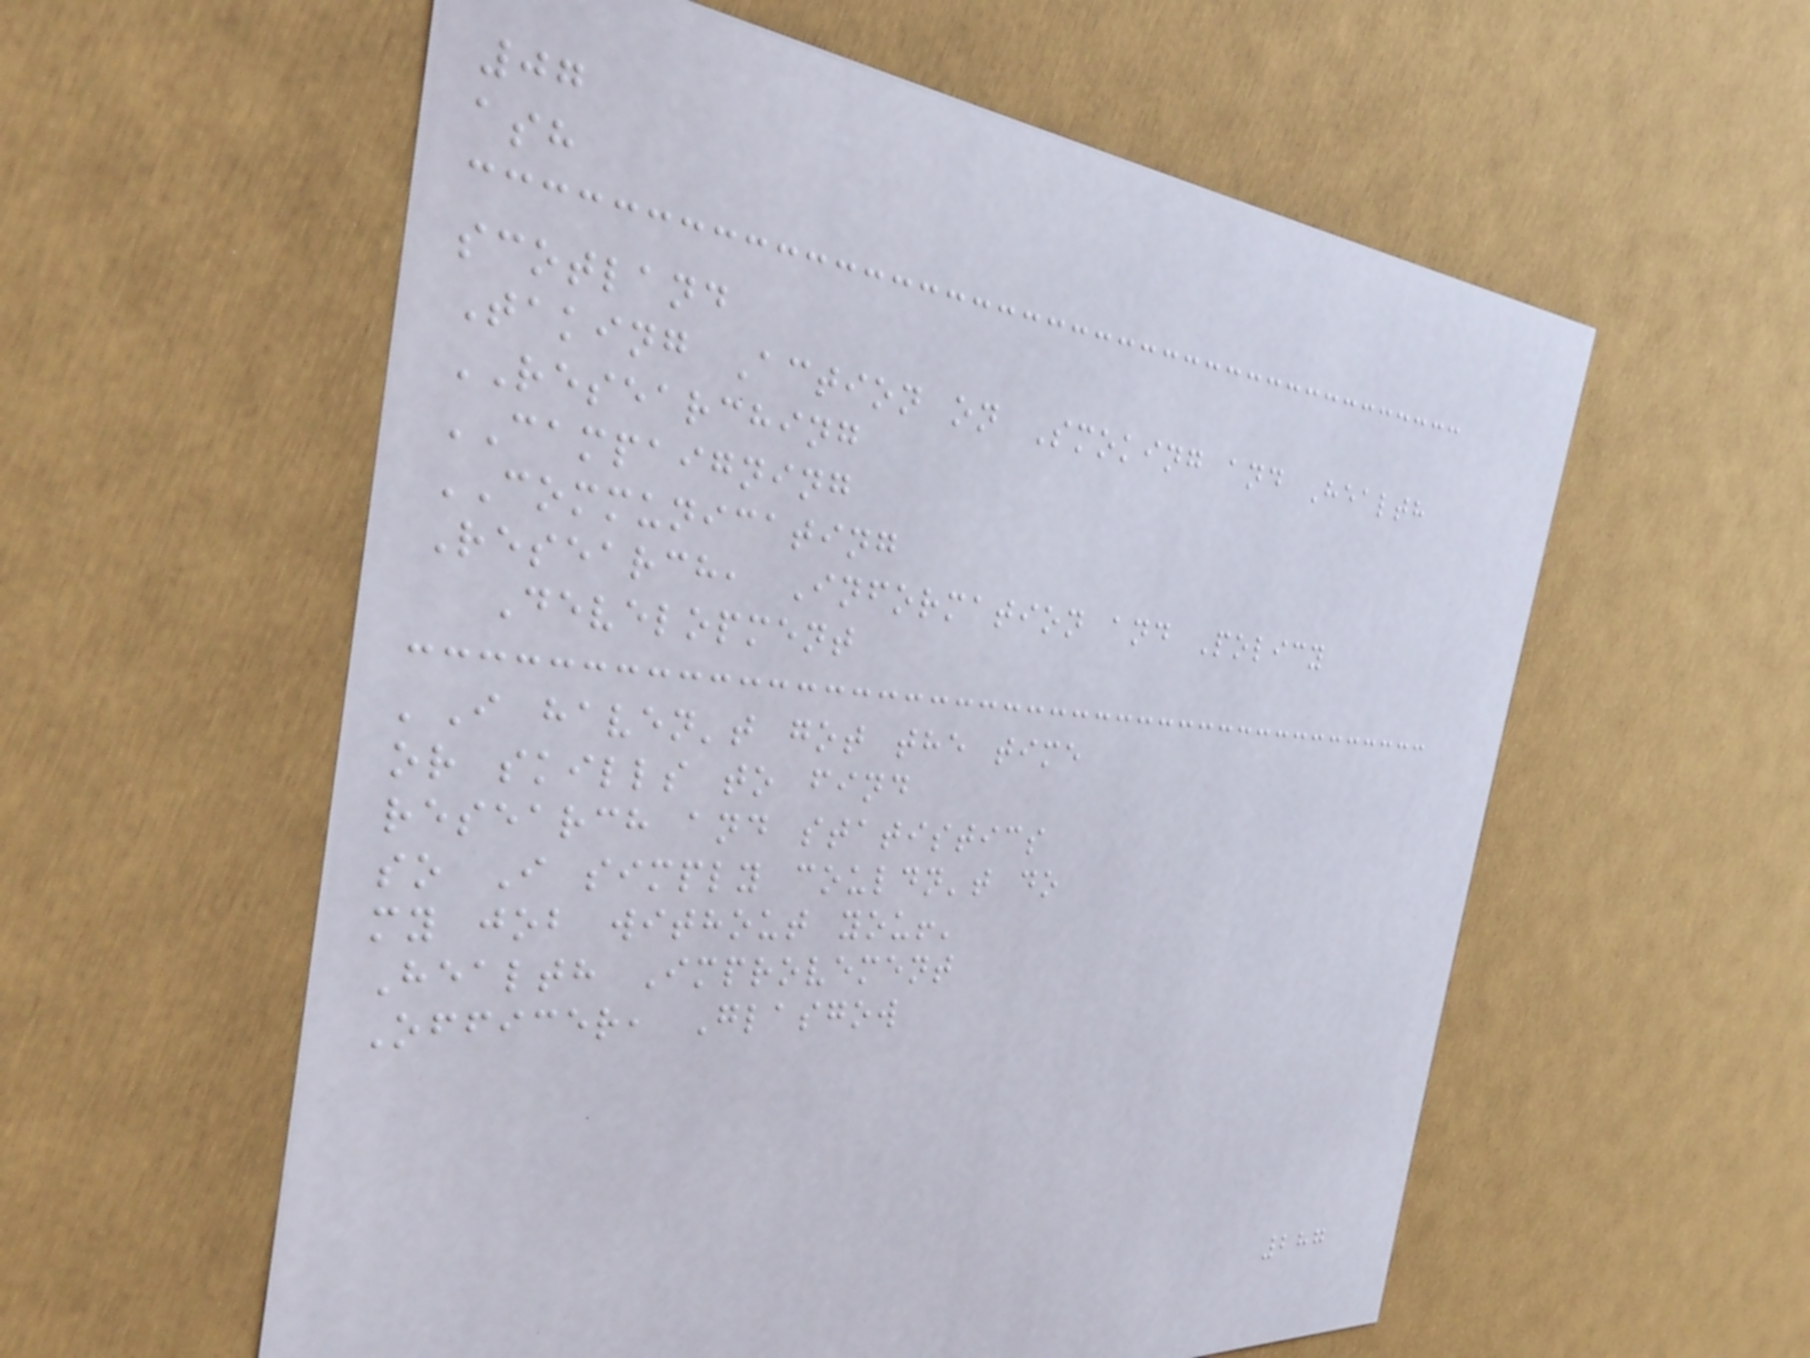07
ash
scotland
Taking Action on Smoking and Health
RESEARCHING
CAMPAIGNING
COMMUNICATING
Research, Information and Policy
Development
'I haven't got the time
or skills to find
research and statistics
so I simply couldn't do
my job without you!'
Health Improvement
Officer, Glasgow
287
